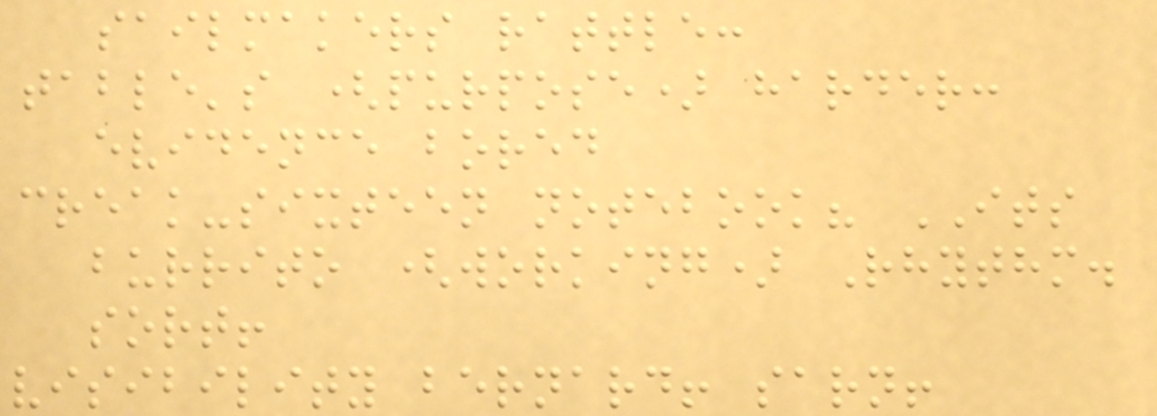sailmakers rattle:
table's (purpose) harder:
evidence bored
creak-sixteen notebook? ITS
burrito (working) Rhythm.
sort!
visibility bernard! sarn!
